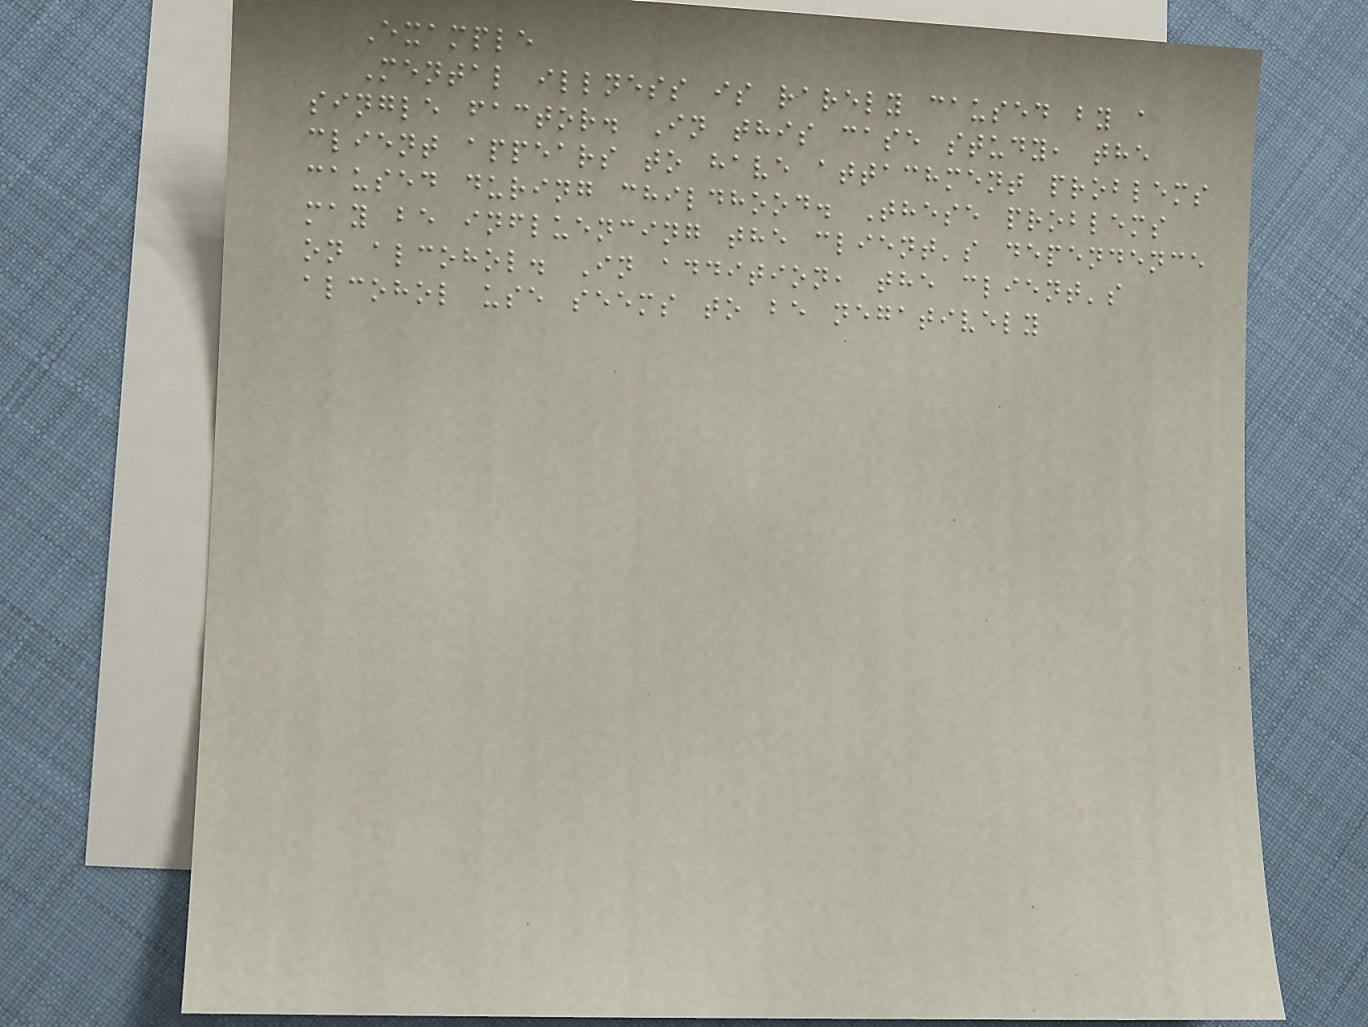Example
Mental illness is rarely caused by a
single factor. In this case study, the
client appears to have attachment problems
caused during childhood. These problems
may be influencing the client's dependence
on alcohol. In addition, the client's
alcohol use seems to be negatively
